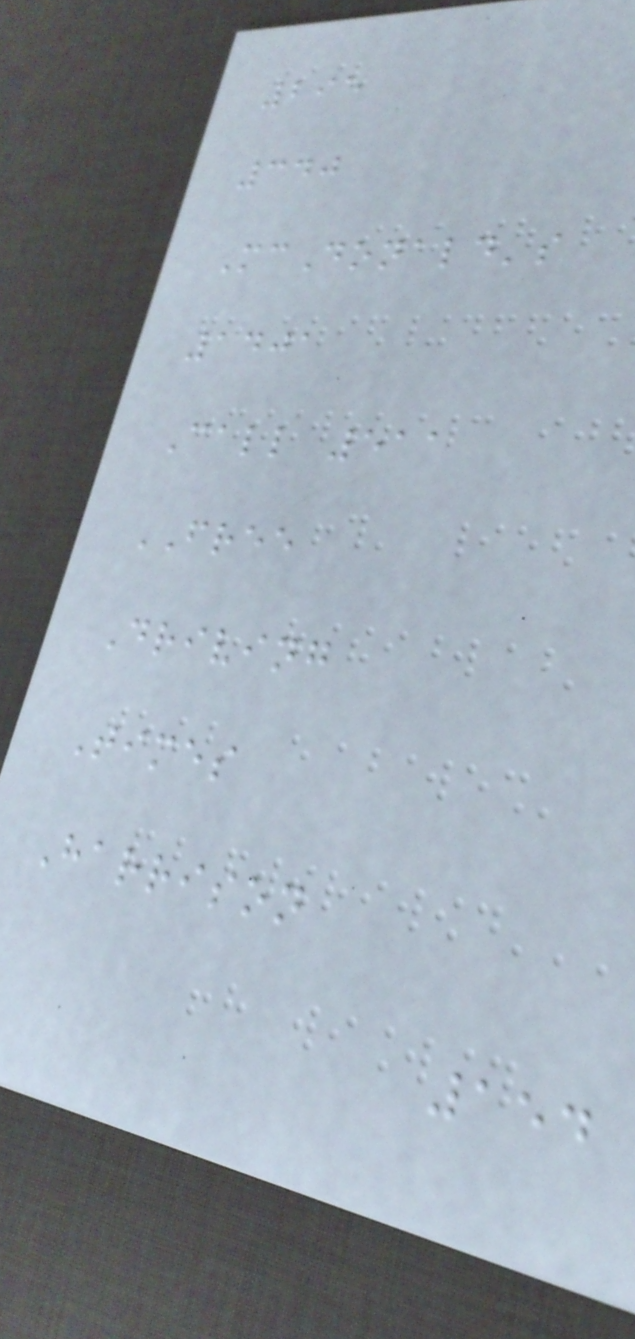295
340
McDonald's
1401
Call 511
FREE
Driving
Times
Harrison
154
